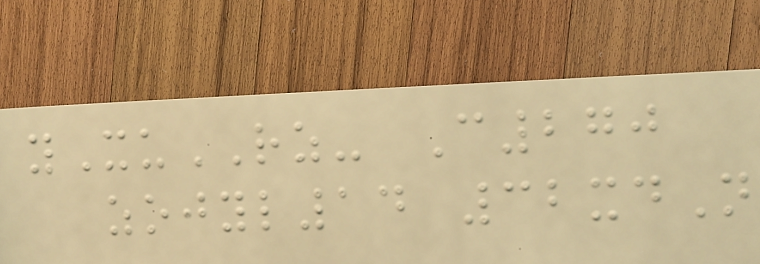yXuRZ- C270
zojyl14 32xdN
